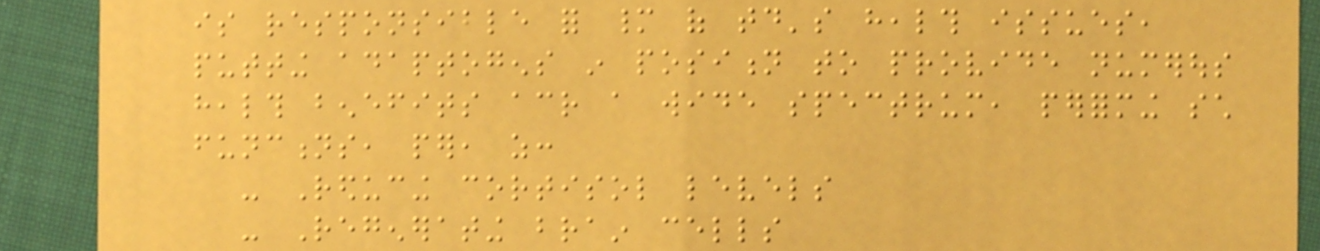is responsible for many of today's health issues,
putting adaptogens in position to provide numerous
health benefits across a wide spectrum, performing such
functions, per, as:
- Reducing cortisol levels
- Regenerating brain cells
